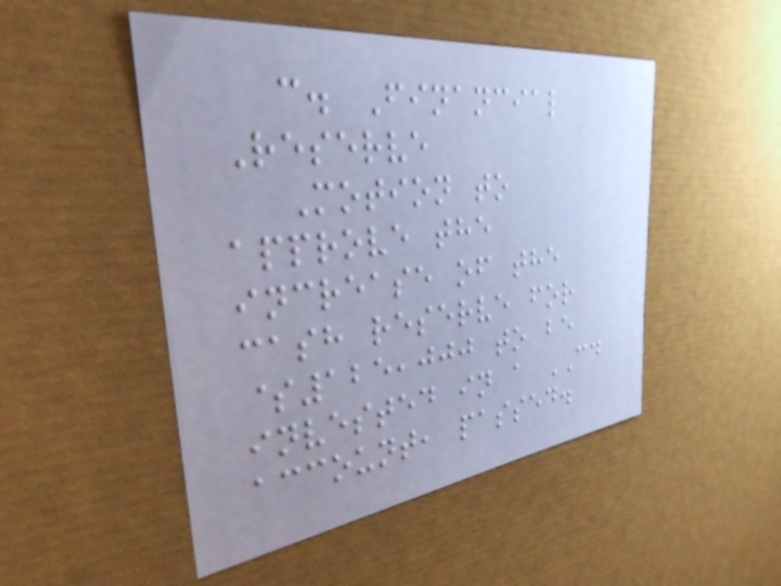c. Financial
Reserve
Motion to
approve the
increase of the
cash reserve for
$125,000 to be
invested in a CD
account, passed.
